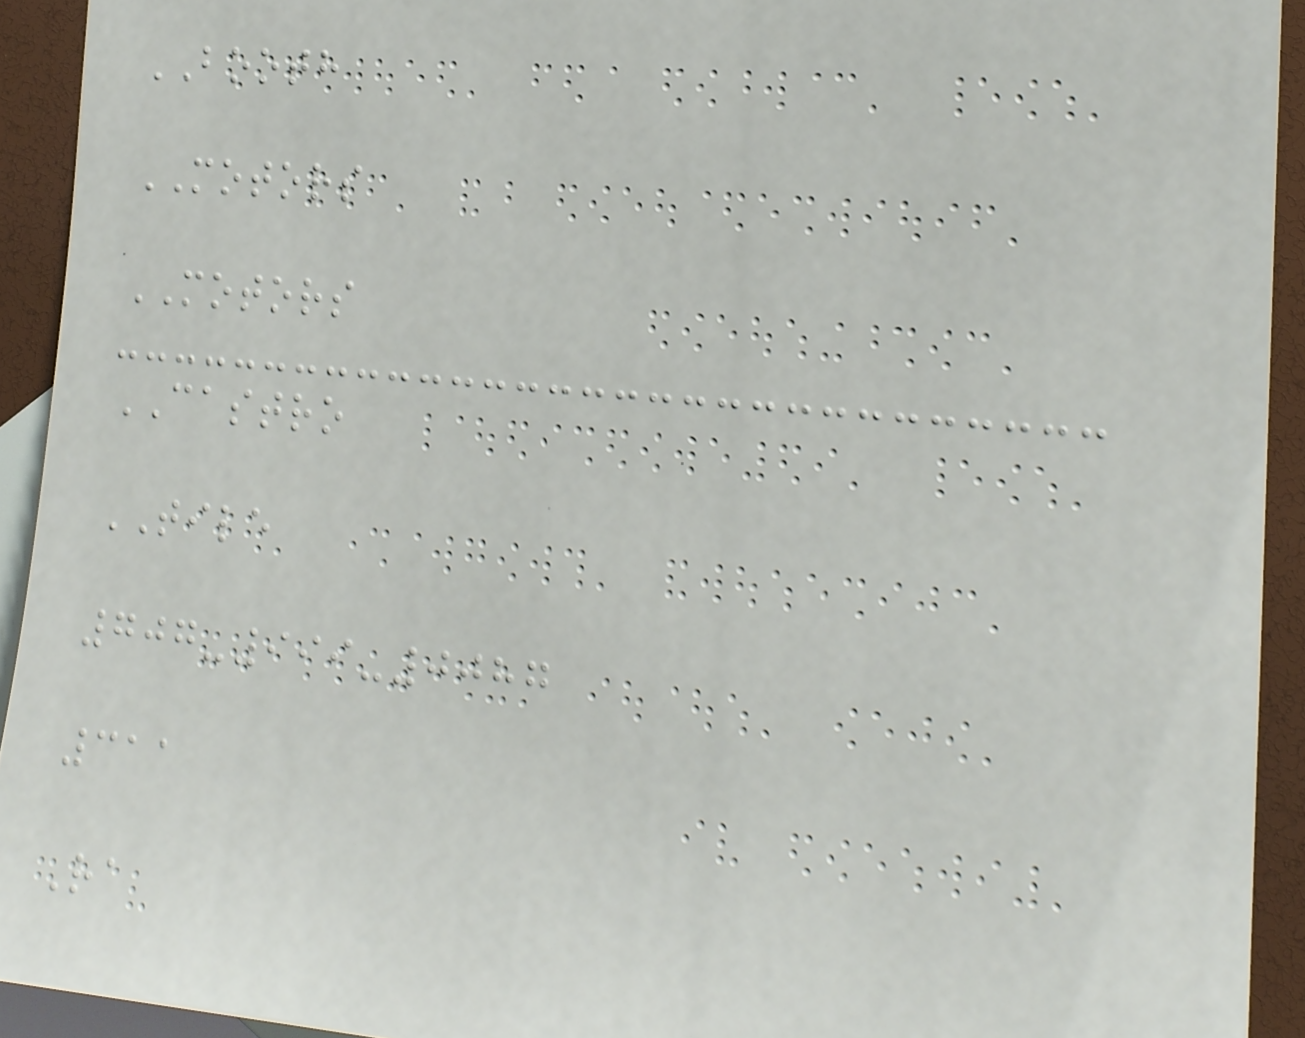BOOTH
MOTORS
MOTORS
CASTRO
TILE
707-999-0087
311
Ra
